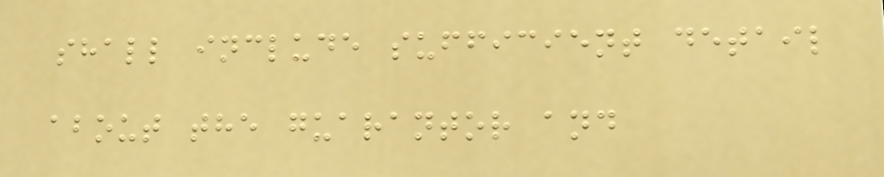shall include sufficient detail
about the guarantor and
